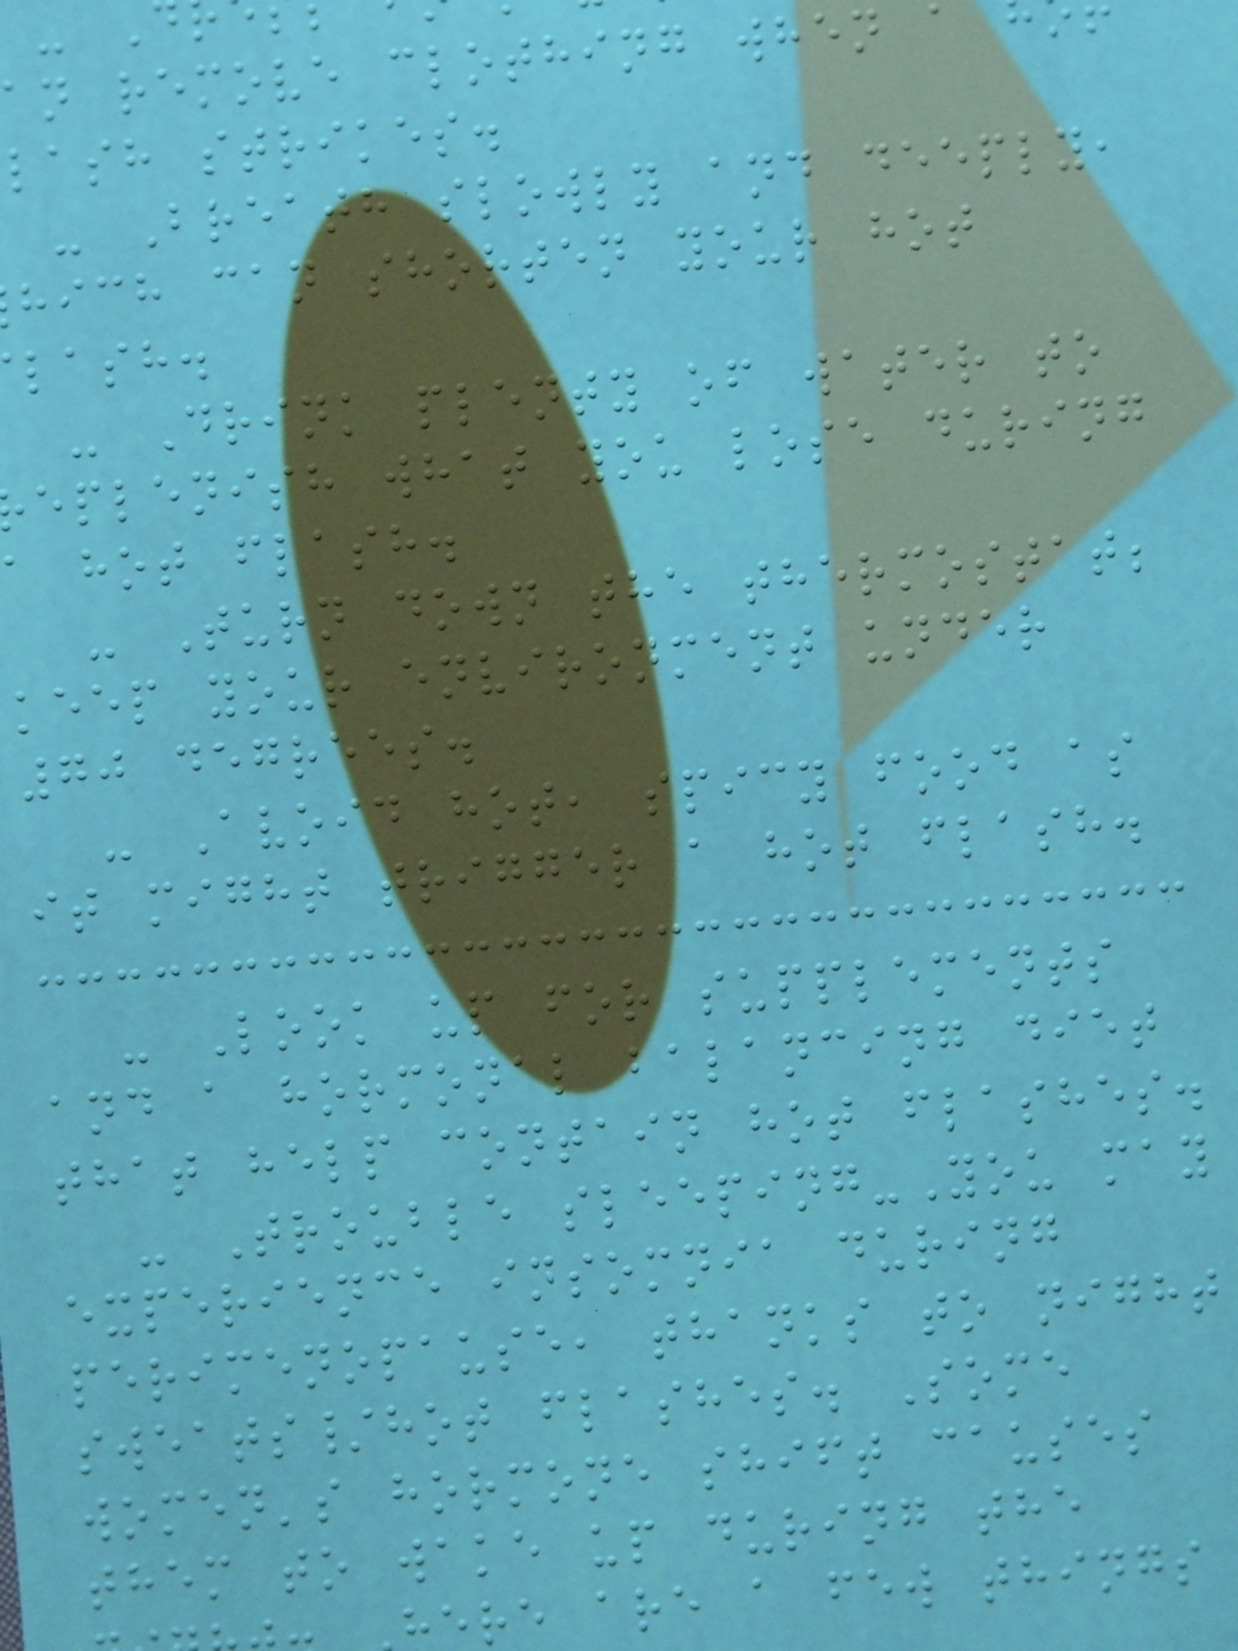an remove clothing when a
lash strikes.
- Breath slowly and deeply,
hich can shorten your hot
lash.
- Drink plenty of water to
eplenish what you lose during
a hot flash.
- Turn down the thermostat;
keep your environment under
70 degrees.
- Avoid hot, spicy food as
it might trigger a hot flash.
- Look up for supplements
and a hormonal balancing diet
that help contain hot flashes.
- Trouble sleeping-You may
experience insomnia during
perimenopause, thanks to night
sweats/hot flashes. Some
women's hormone shift causes
them to wake up during the
ere are a few things
